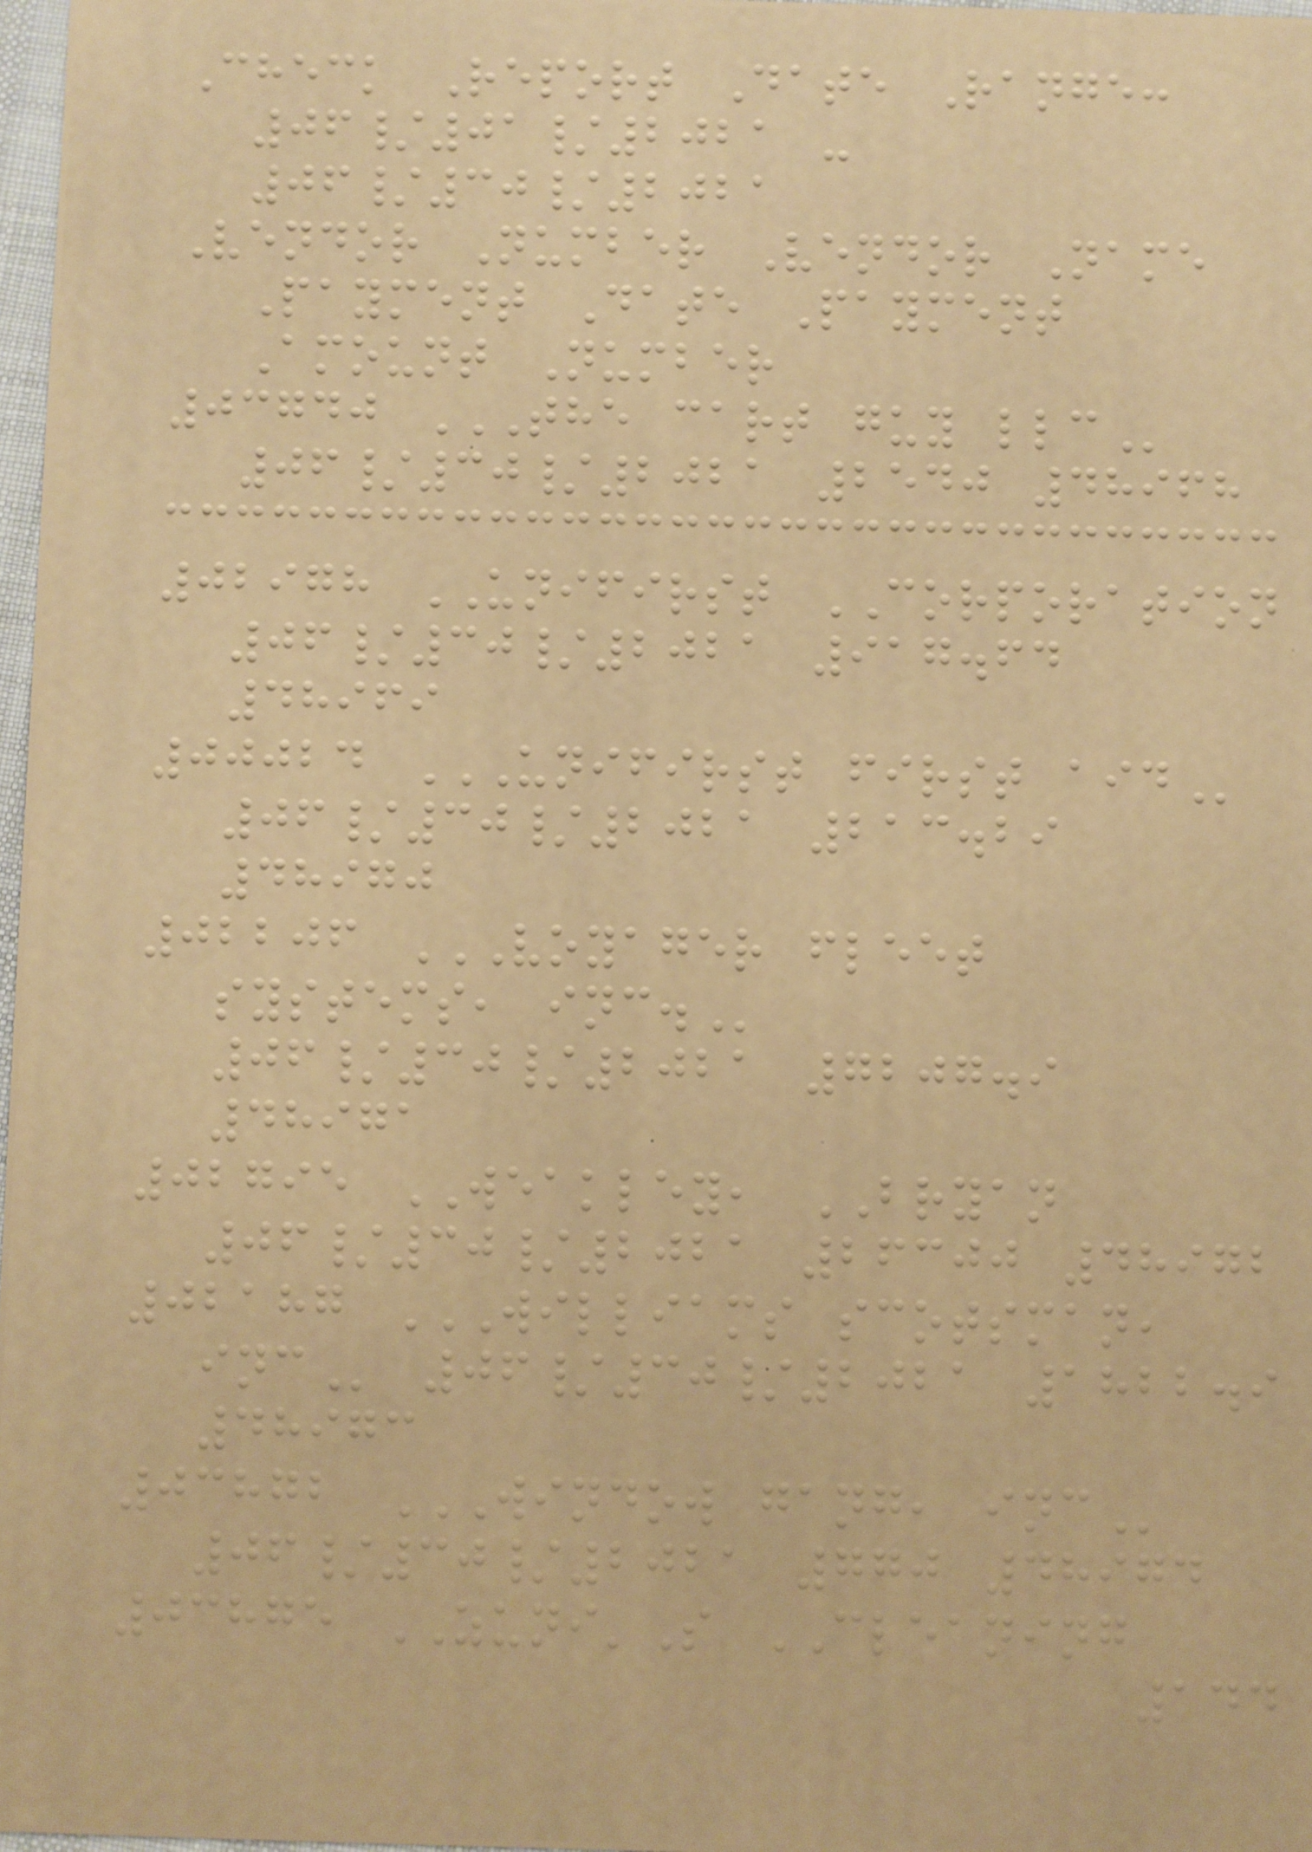Check Report Date Range:
06/01/2021 -
06/30/2021
Vendor Number Vendor Name
Payment Date Payment
Amount Number
03740 THE CART GUY LLC
06/30/2021 2540 48968
02978 UNIFIRST CORPORATION
06/30/2021 917.64
48969
00024 UNIFIRST FIRST AID
06/30/2021 213.29
48970
02206 VOYAGER FLEET
SYSTEMS, INC.
06/30/2021 7207.9
48971
02795 WEAKLEY, BRYAN
06/30/2021 26300 48972
02187 WILLIAMS SCOTSMAN,
INC 06/30/2021 1822.9
48973
03872 WINDOW GANG, INC
06/30/2021 770 48974
03875 ZUNI'S CLEANING
144
